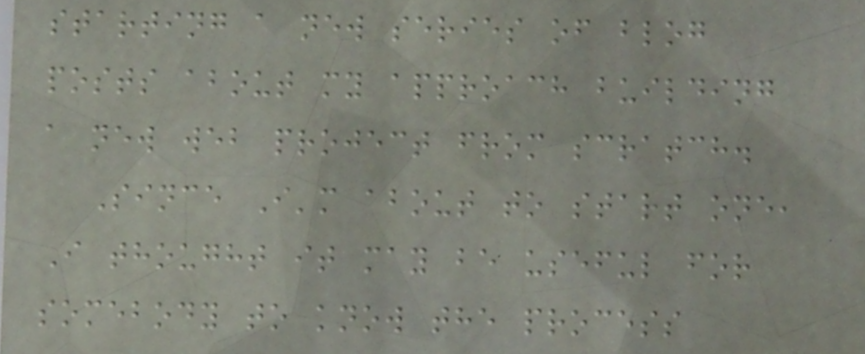starting a new series of blog
posts about my approach building
a new web project from scratch.
Since I'm about to start one,
I thought it may be useful for
somebody to know the process
